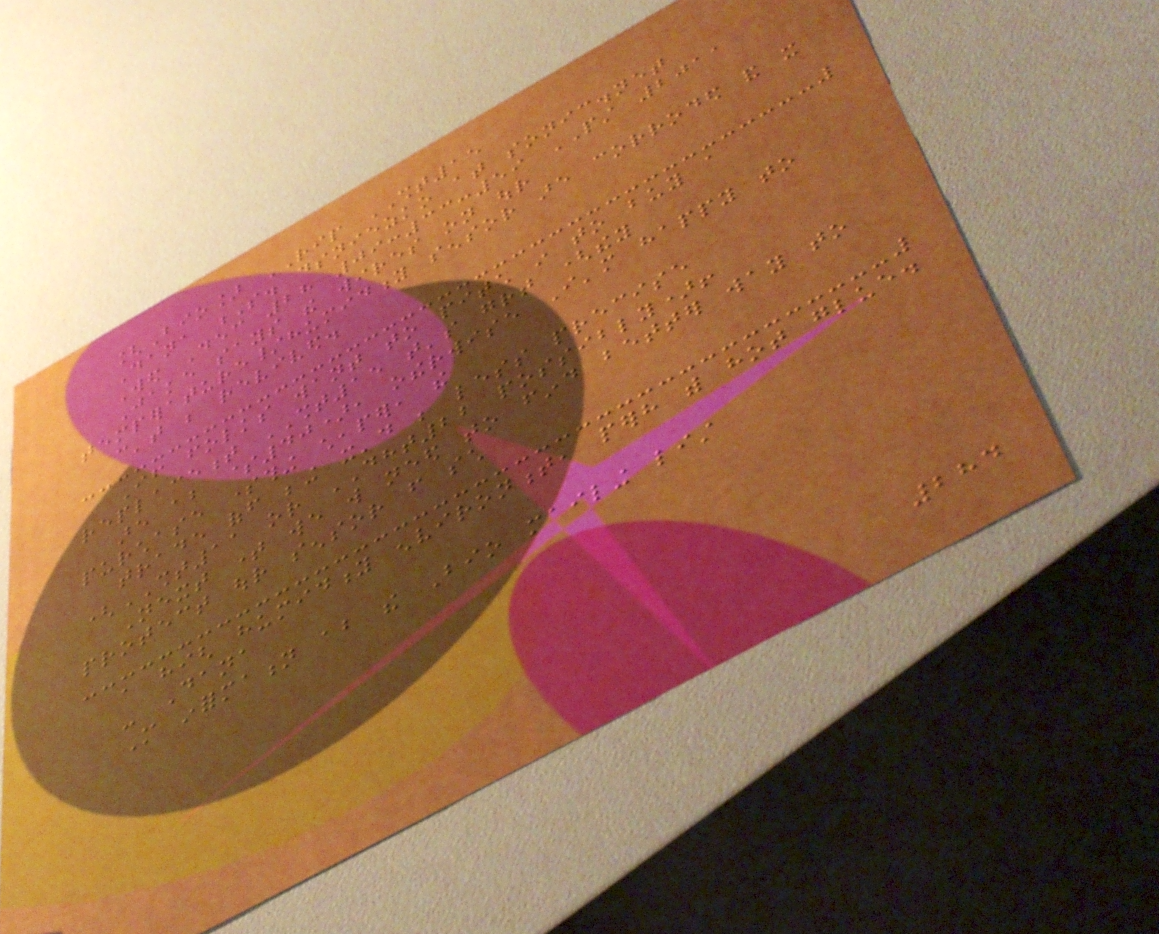[Bio] RIP SHT15
Dana S. dsniezko at sonic.net
Wed Dec 28 09:33:59 PST 2011
Jake says the wires on our
temperature/humidity sensor are corroded and it
can't be revived.
If folks want to pitch in to buy a
replacement SHT15 that's great (they
are about $40), otherwise I'm happy to
purchase something cheaper, the
trade off being it'd be less precise
(SHT11 or DHT22 possibly)!
Next time we will need to find better way to
protect our sensor from such
a high humidity environment, perhaps with hot glue.
- Dana
More information about the Bio mailing list
284
